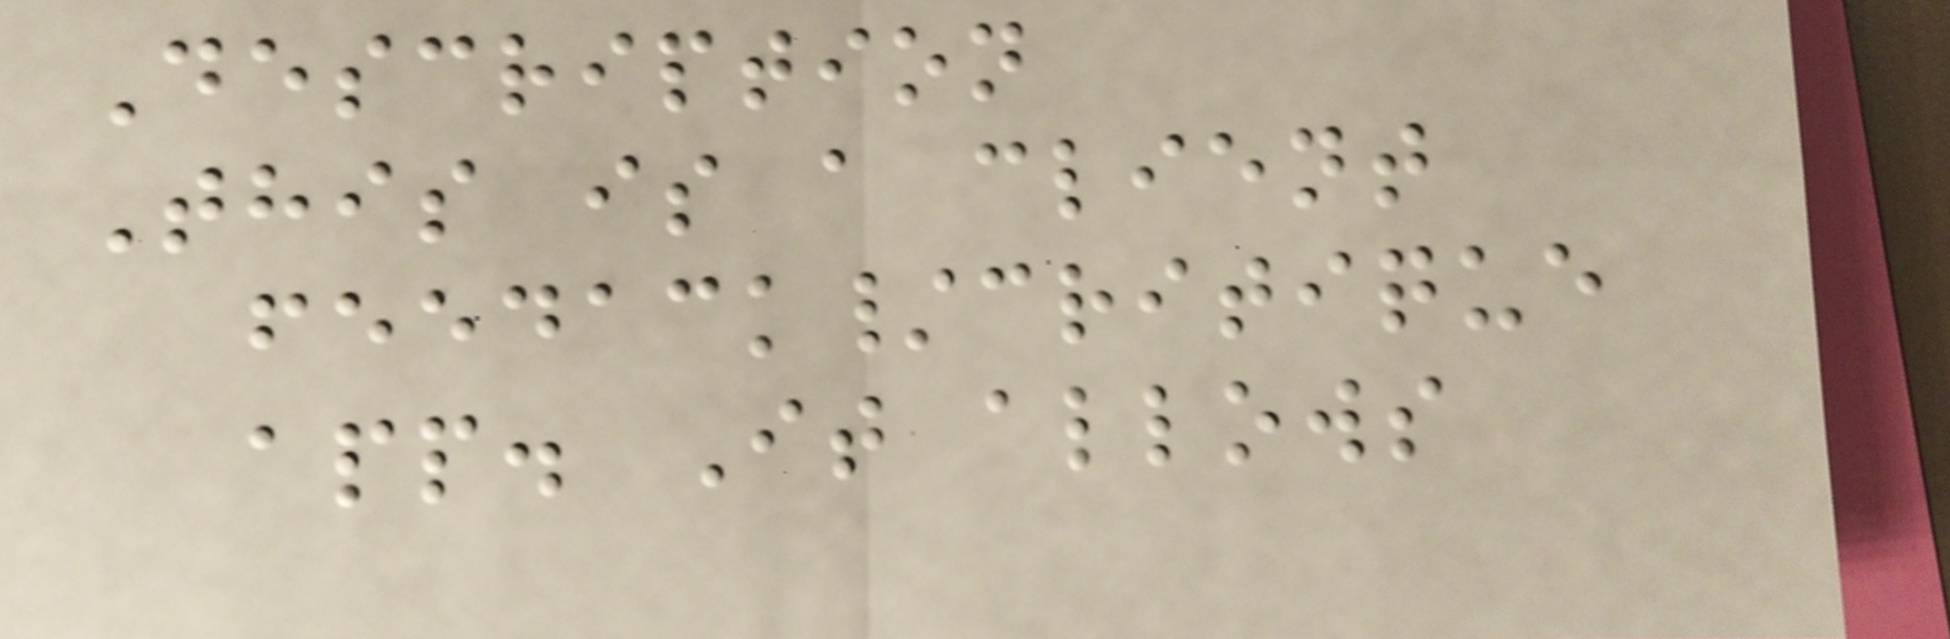Description
This is a client
feedack/critique
app. It allows
